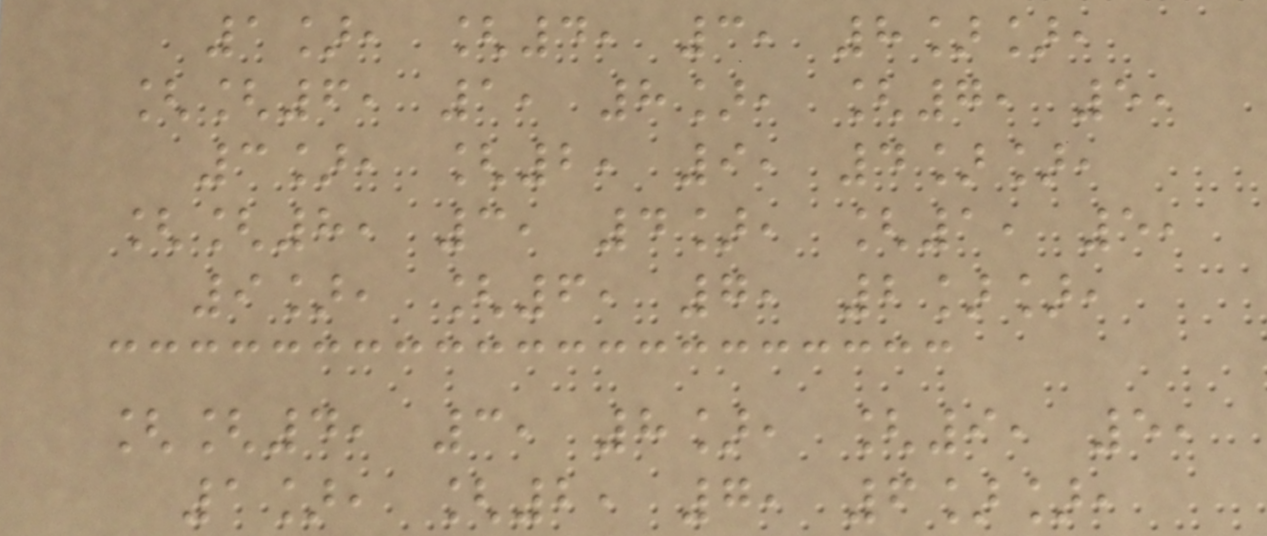1], [4, 3, 8]],
[[6, 1, 8], [7, 5,
3], [2, 9, 4]],
[[8, 3, 4], [1, 5,
9], [6, 7, 2]],
[[4, 3, 8], [9, 5,
1], [2, 7, 6]],
